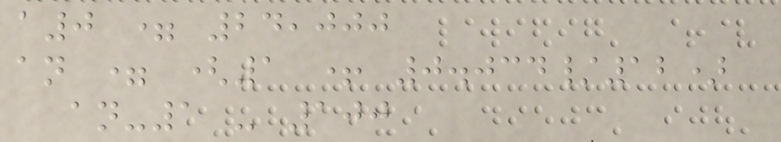a0 = 24,000
an = (1 + 0.034/12)
an-1 - 100
